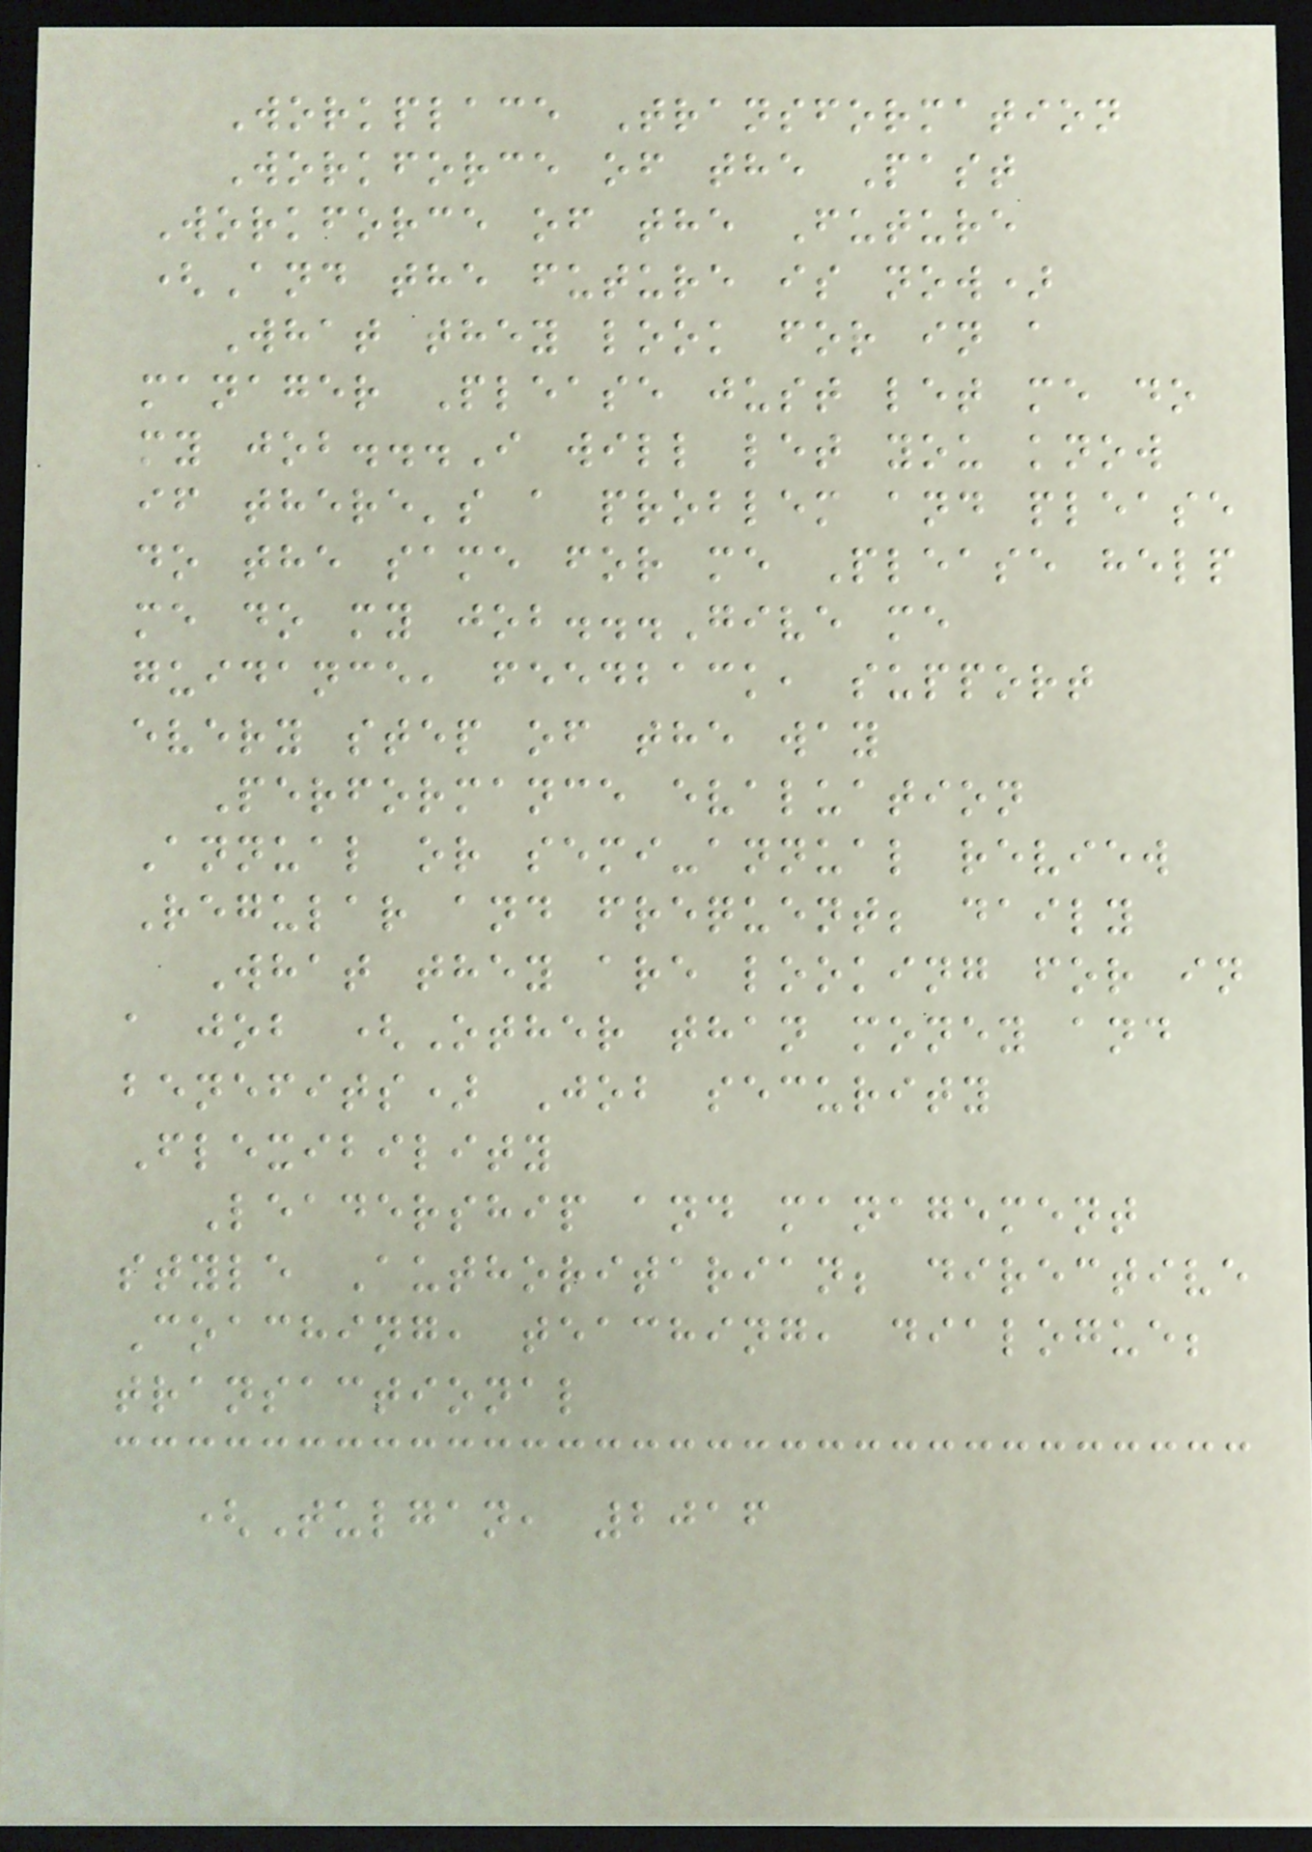Workplace Transformation
Workforce of the Past
Workforce of the Future
(And the future is now)
What they look for in a
manager Please just let me do
my job...I will let you know
if there's a problem and please
do the same for me Please help
me do my job...Give me
guidance, feedback, support
every step of the way
Performance evaluation
Annual or semi-annual review
Regular and frequent; daily
What they are looking for in
a job (Other than money and
benefits) Job security
Flexibility
Leadership and management
style Authoritarian; directive
Coaching, teaching, dialogue;
transactional
(Tulgan, 2016
